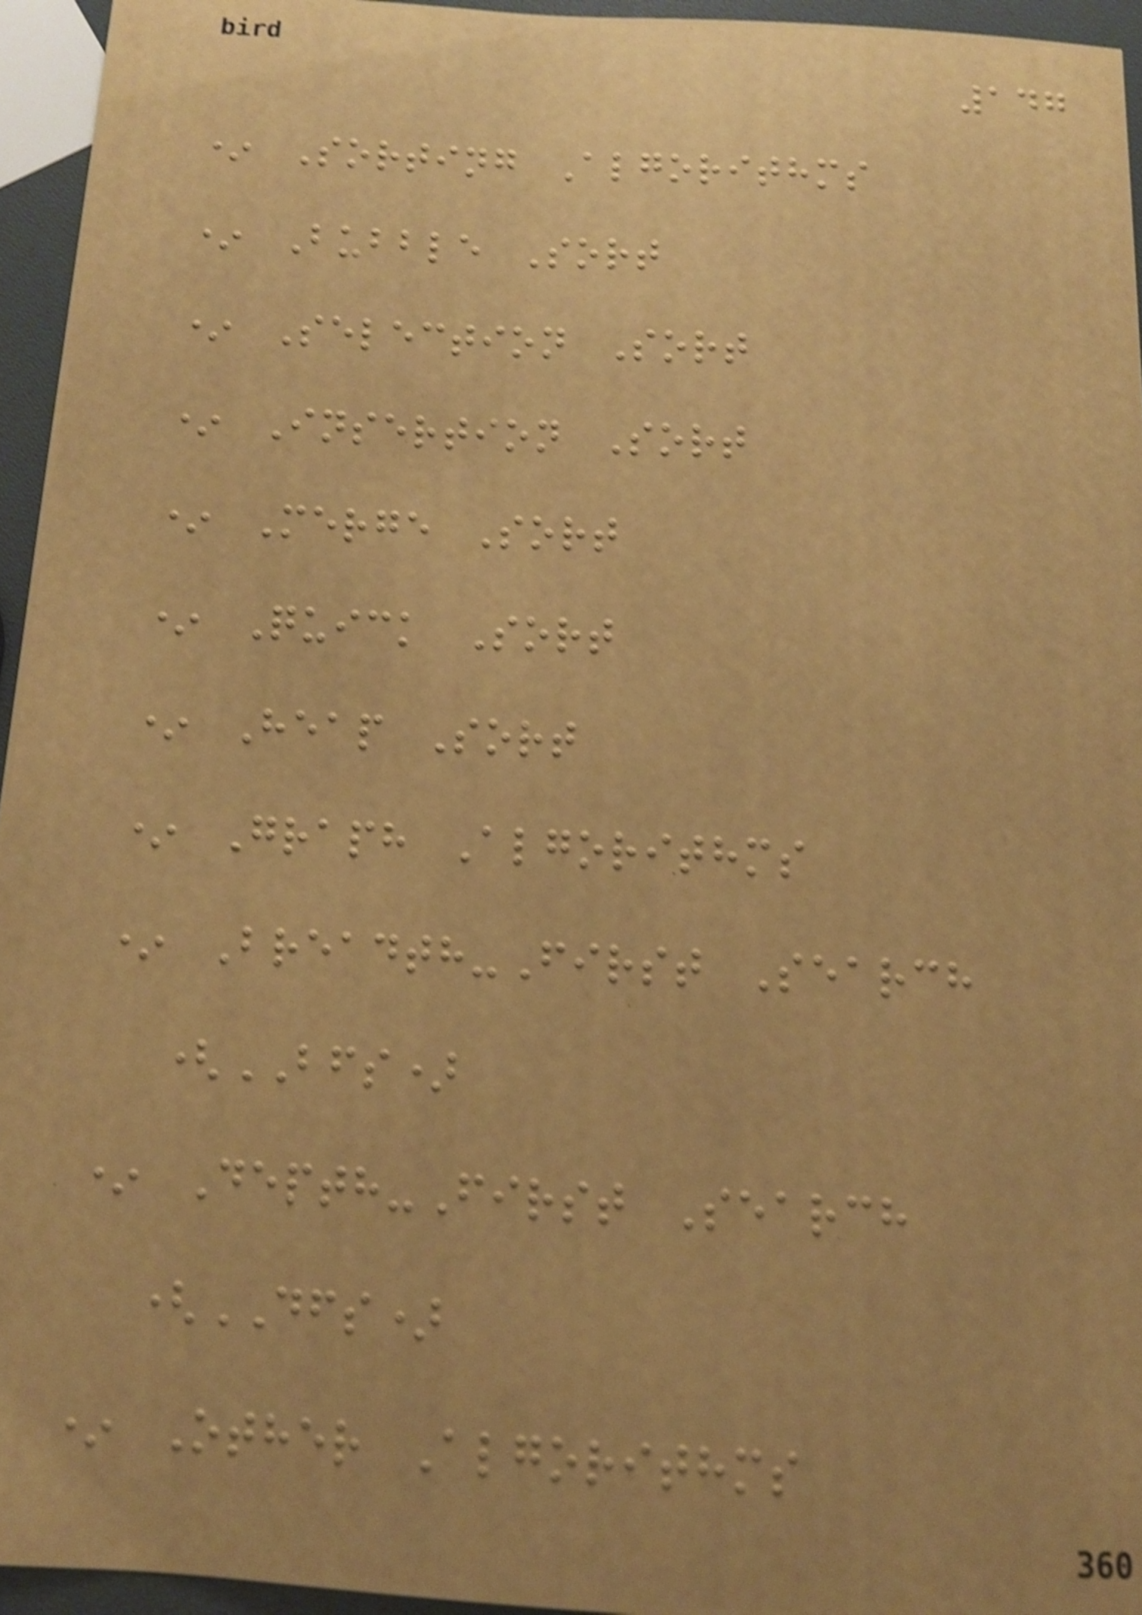147
* Sorting Algorithms
* Bubble Sort
* Selection Sort
* Insertion Sort
* Merge Sort
* Quick Sort
* Heap Sort
* Graph Algorithms
* Breadth-First Search
(BFS)
* Depth-First Search
(DFS)
* Other Algorithms
